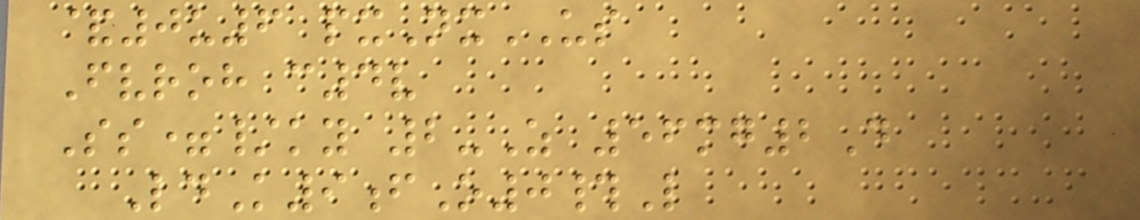&0u6 pxNxUS
Fvroh c4v
Ss=/ky 2-Z 56mg2D
LdK9fO0#L
